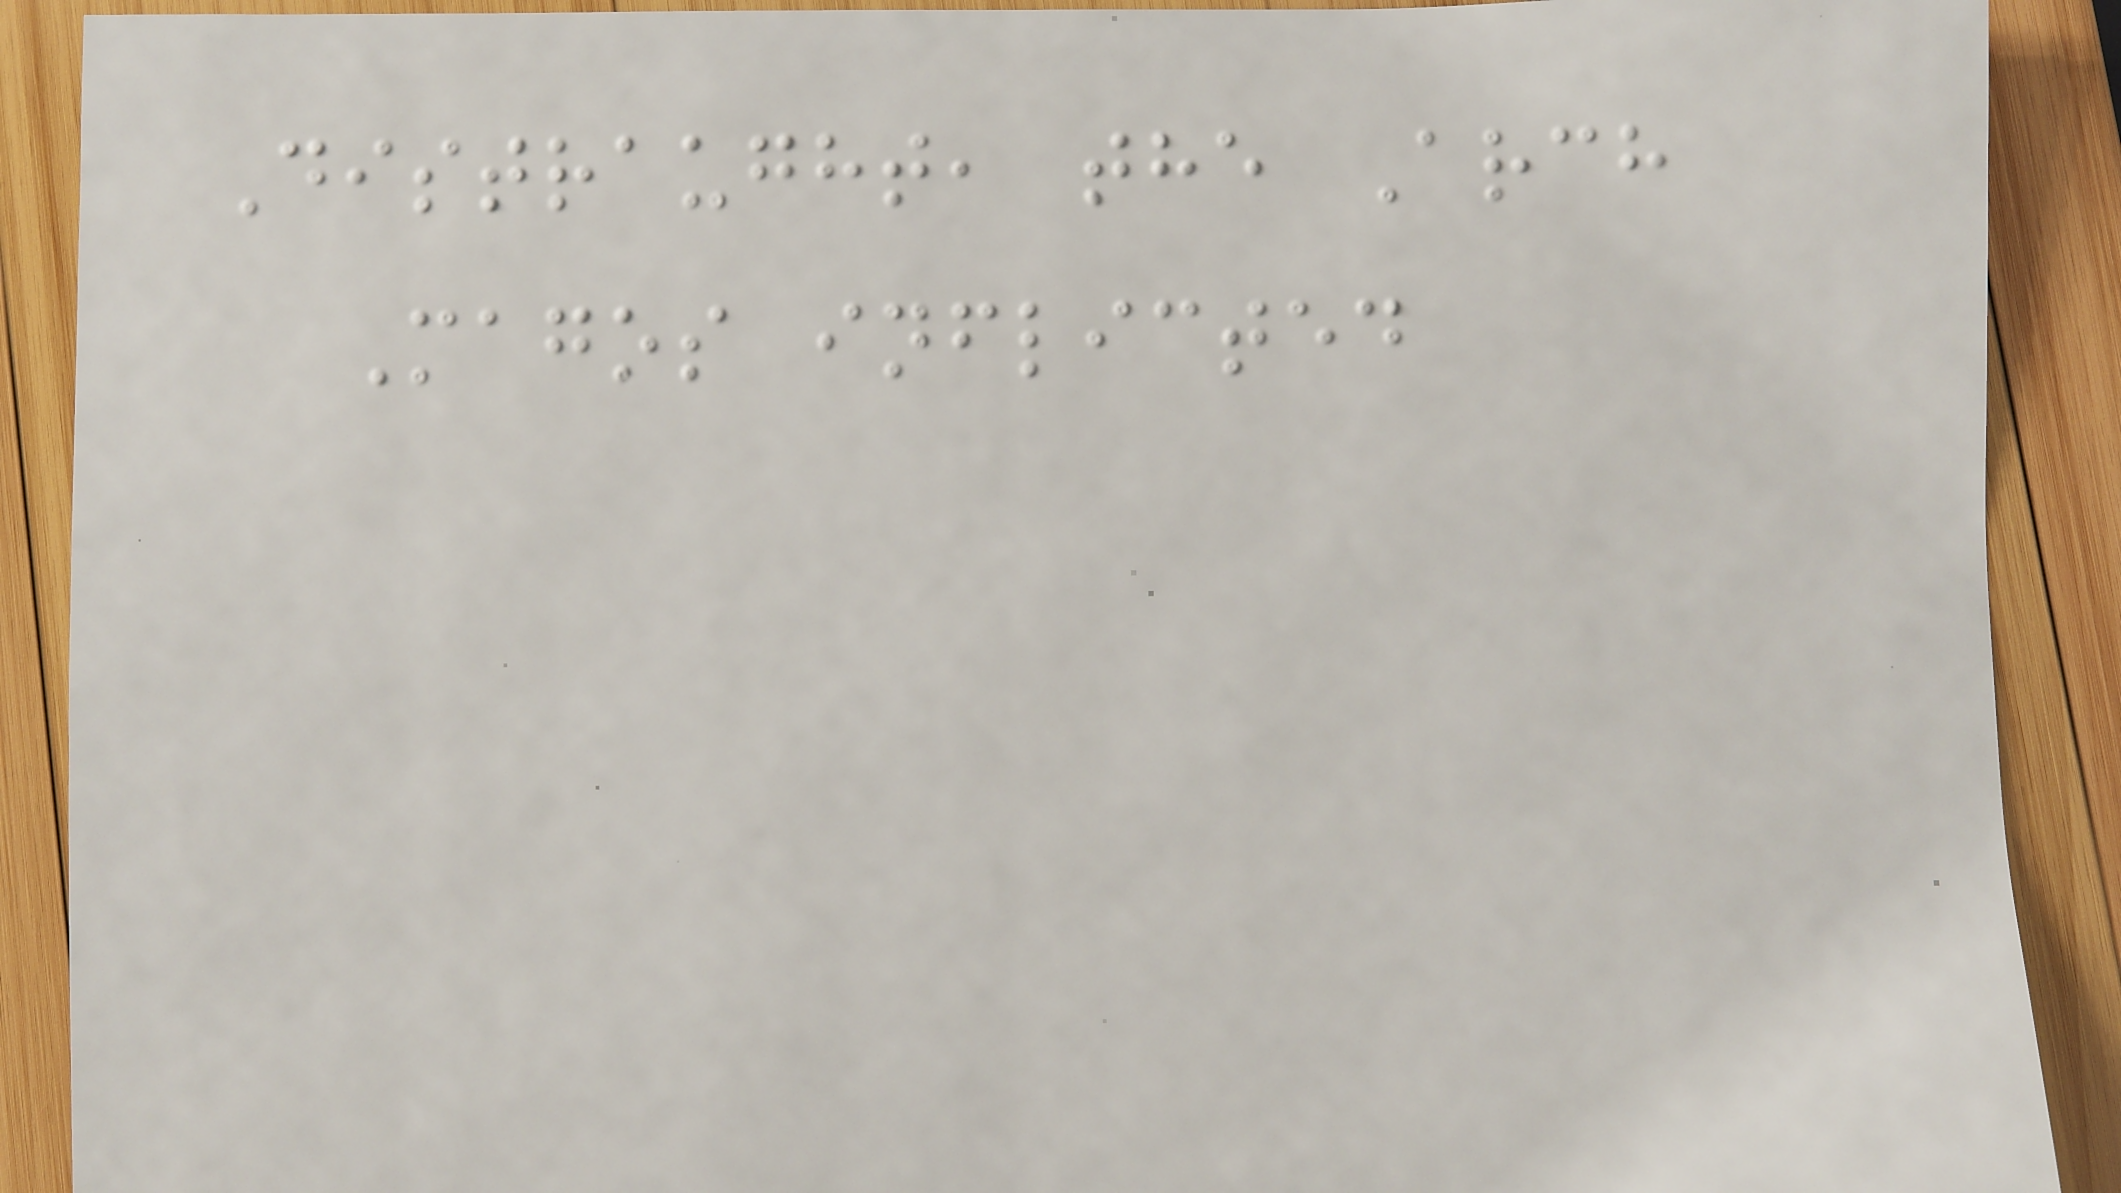Distraught, the Arch
Magos inflicted
